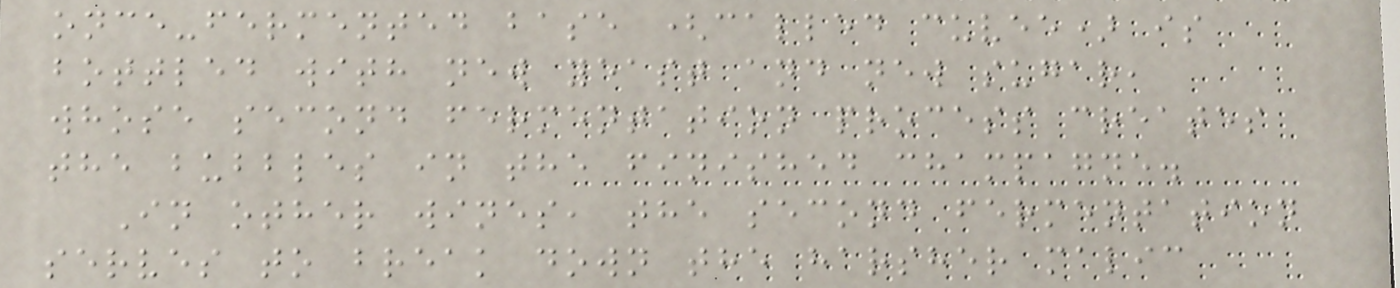once-fermented base (called cuvee) is
bottled with new yeast and new sugar,
whose second fermentation process creates
the bubbles in the finished champagne.
In other wines, the second fermentation
serves to break down the harsher malic
